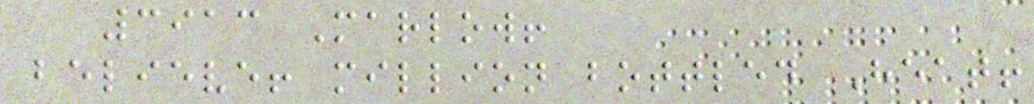3913 Marlow!
believe! million bottled Heat!
